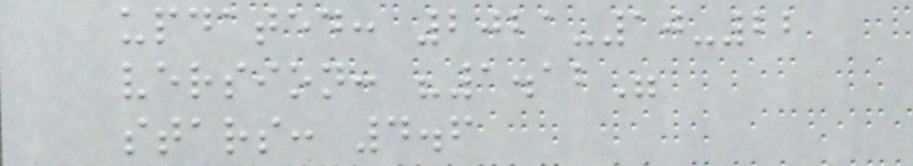updated: 2021-10-22
version: "1.12"
stars: 4.6
